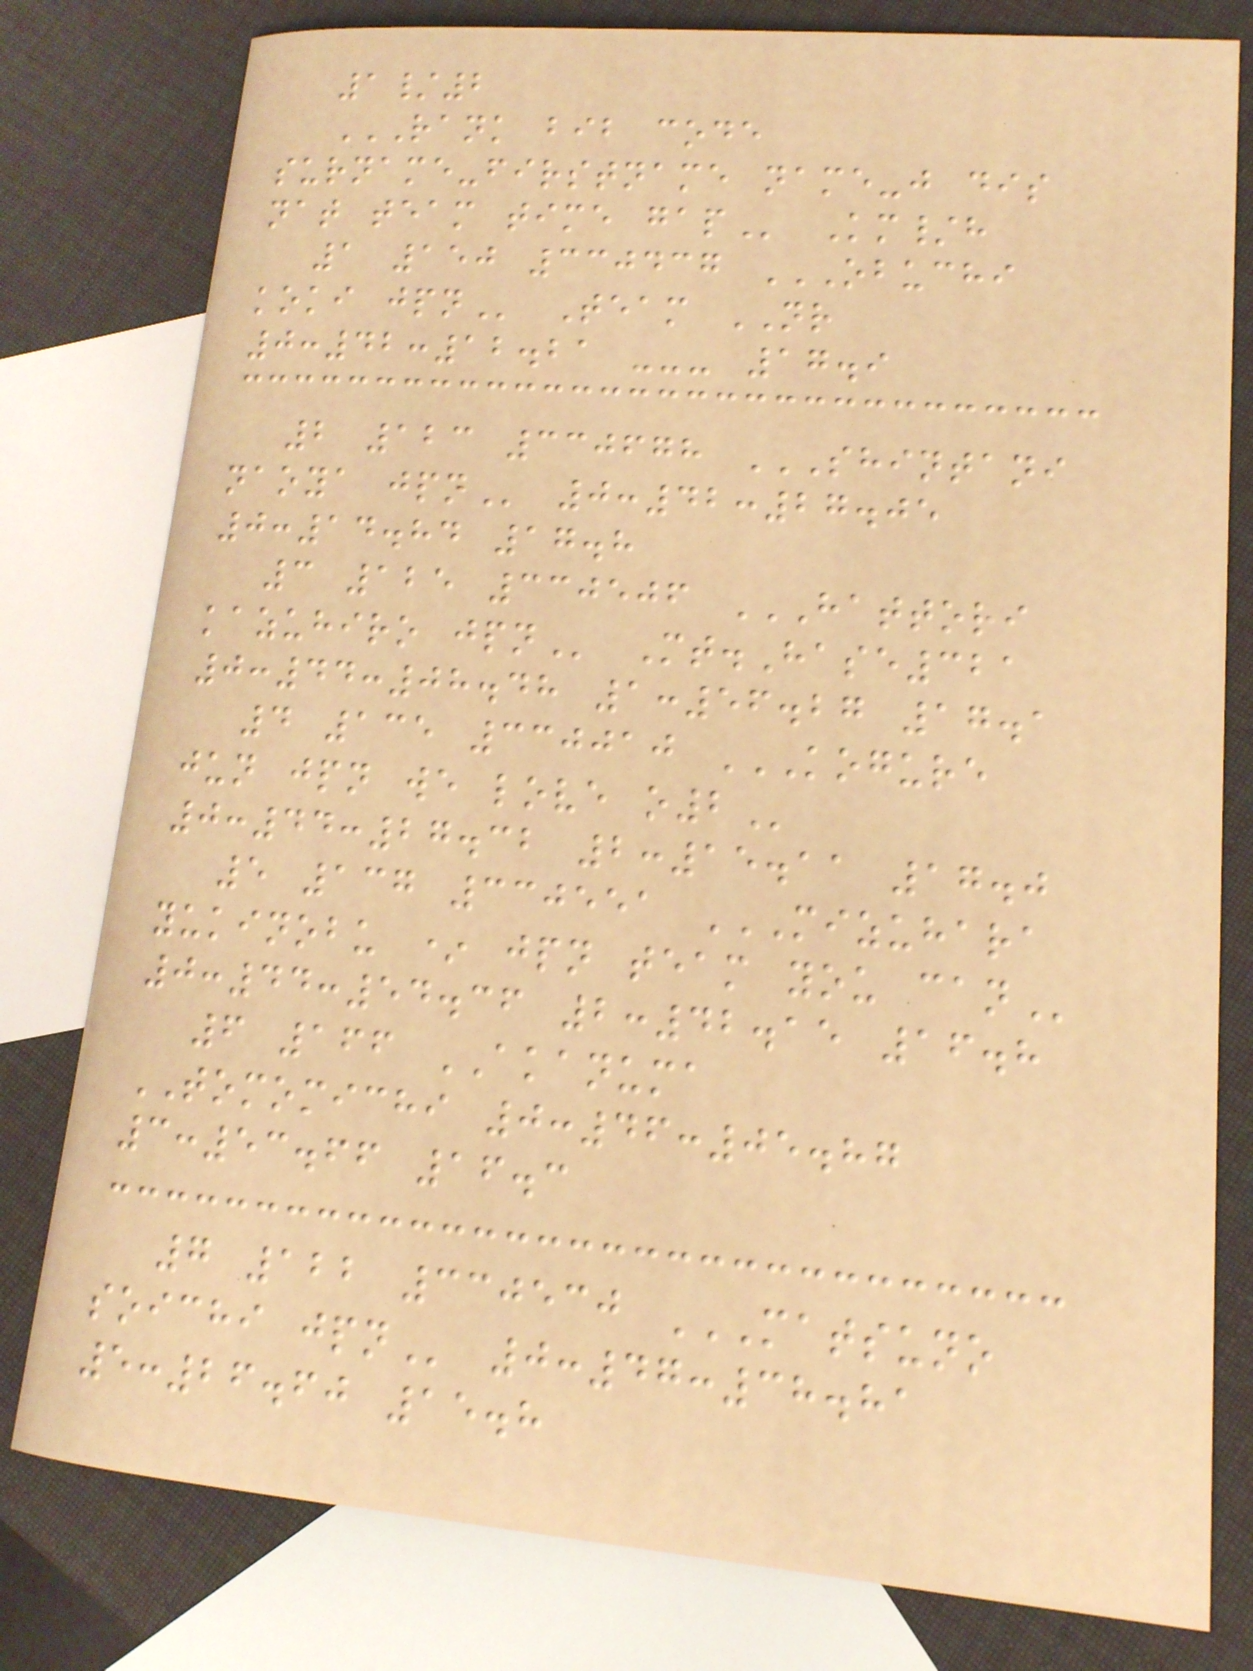1/2
RANK BIB CODE
SURNAME-FIRSTNAME NAME-J DIS
NAT TEAM TIME GAP Km/h
1 150 330437 OBUCHI
KOKI JPN Team NR
0:42:12.21 --- 17.9
2 123 330678 SHINTANI
NAOYA JPN 0:42:27.05
0:14.84 17.8
3 125 330506 HATTORI
KAZUHIRO JPN Mt.Hase321
0:44:08.48 1:56.27 17.1
4 135 330010 KOGURE
JUN JPN WE LOVE O2
0:44:27.32 2:15.11 17.0
5 137 330551 MIZUHARA
YUKINOBU * JPN TEAM YOU CAN
0:44:54.36 2:42.15 16.8
6 166 AKANUMA
TOMOMICHI 0:46:05.87
3:53.66 16.3
7 122 330530 MATSUNO
SOICHI JPN 0:47:38.81
5:26.60 15.8
